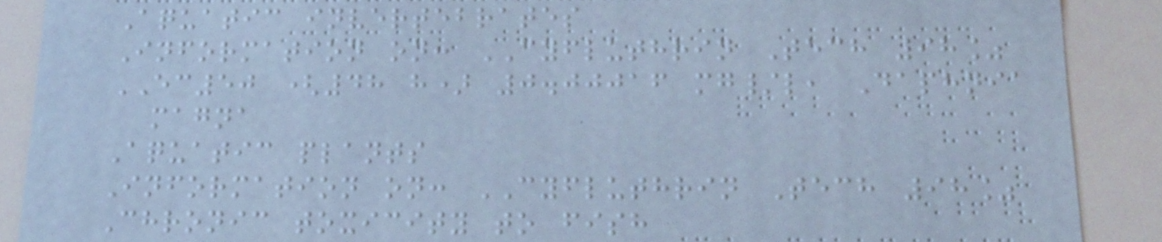Aquatic invertebrates
Information on: CYFLUTHRIN Tech 98%
EC50 (48 h) 0.00016 mg/l, Daphnia
magna
Aquatic plants
Information on: CYFLUTHRIN Tech 98%
Chronic toxicity to fish
